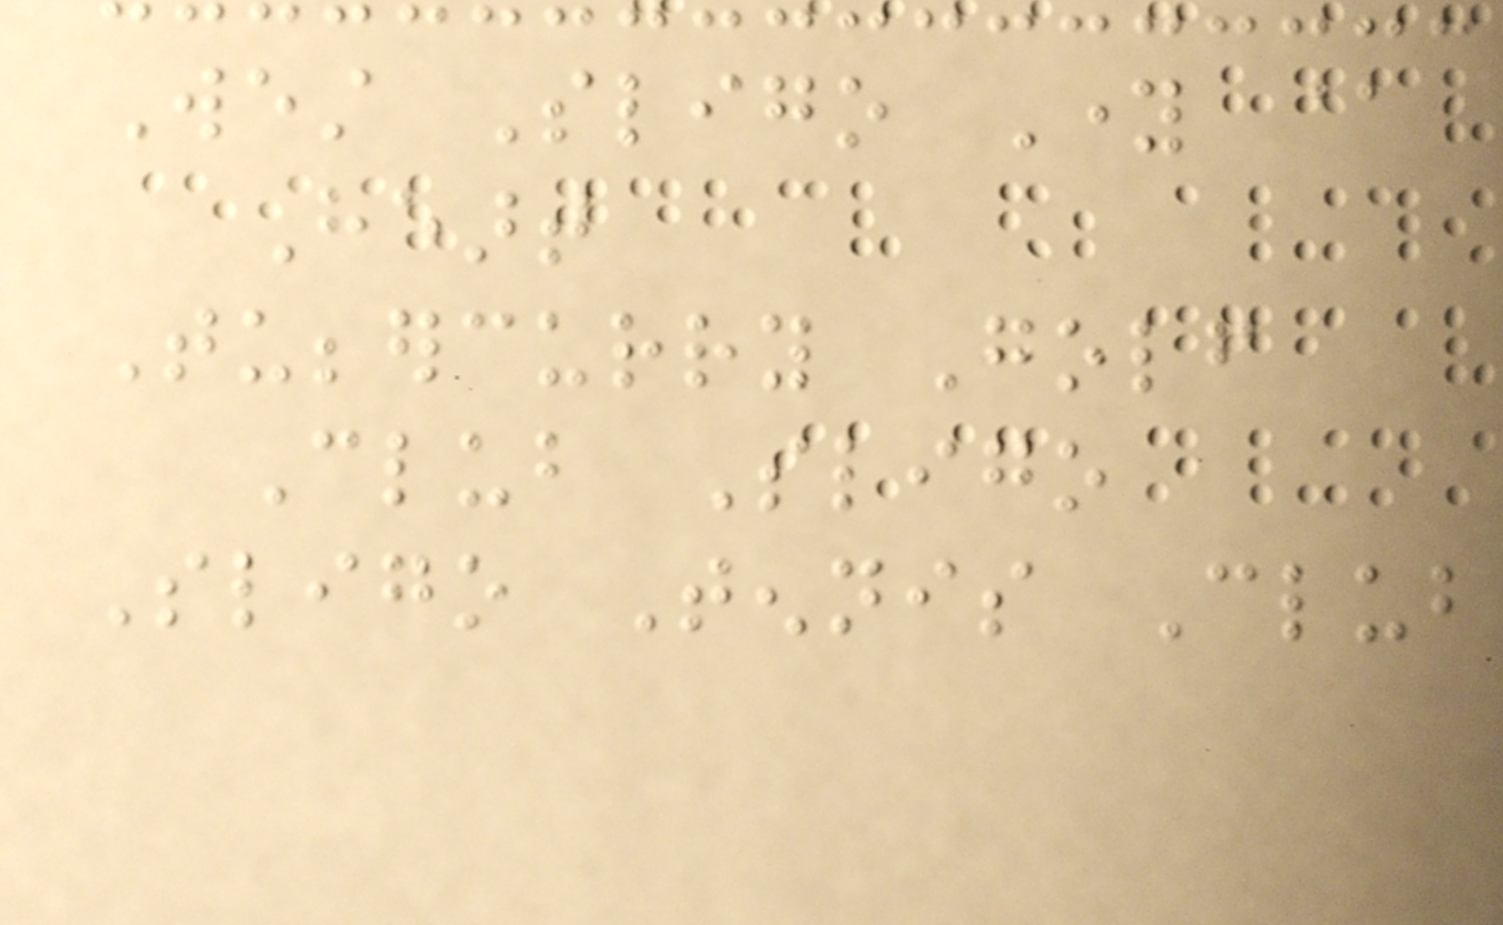West Sligo Young @
Heart
Tubbercurry Golf
Club Sligo
Sligo Tennis Club
